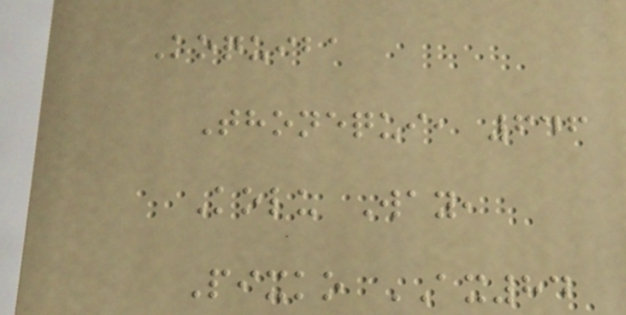Koquiba
Thonequi, 646
Kolu Way,
Pixko AX84
